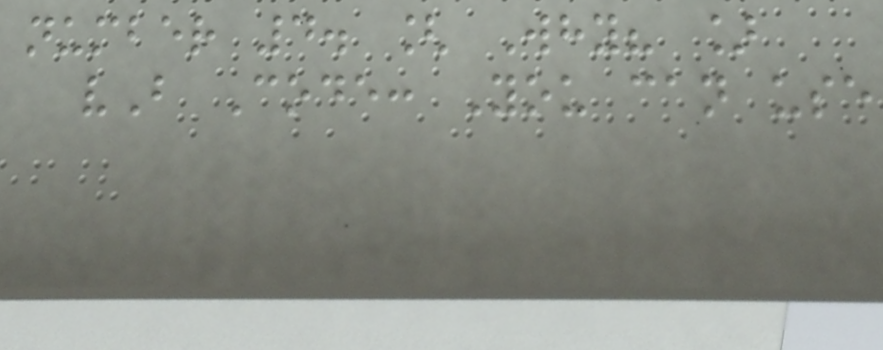number 4. [ Why? ]
vB Code: You can use
